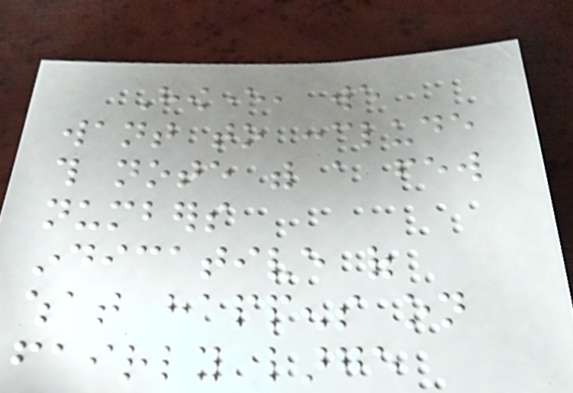However, we
want to conclude
this note with a few
numbers
indicative of
what happens on
fairly large
